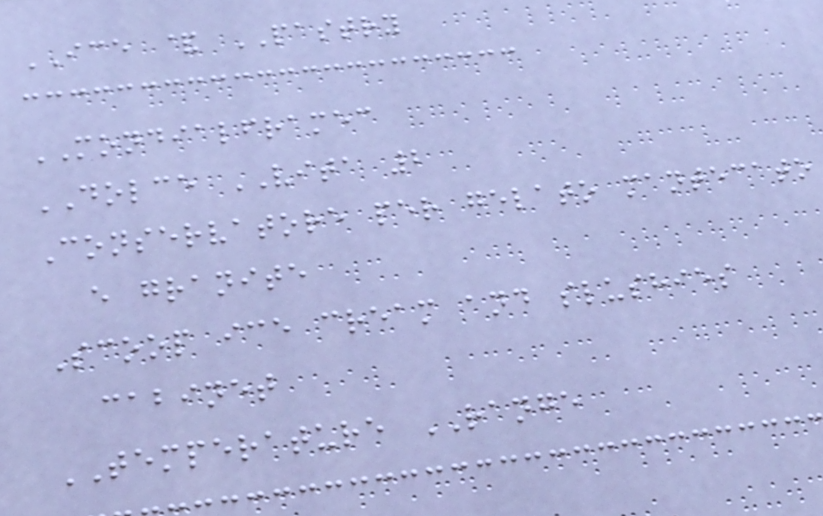ICE & PASTRY
MONDIALFRAMEC
DOLCE VITA 2
Conservatore per gelato mantecato
e granite
Scoop ice cream and slushies
cabinet
TEMPERATURE RANGE
